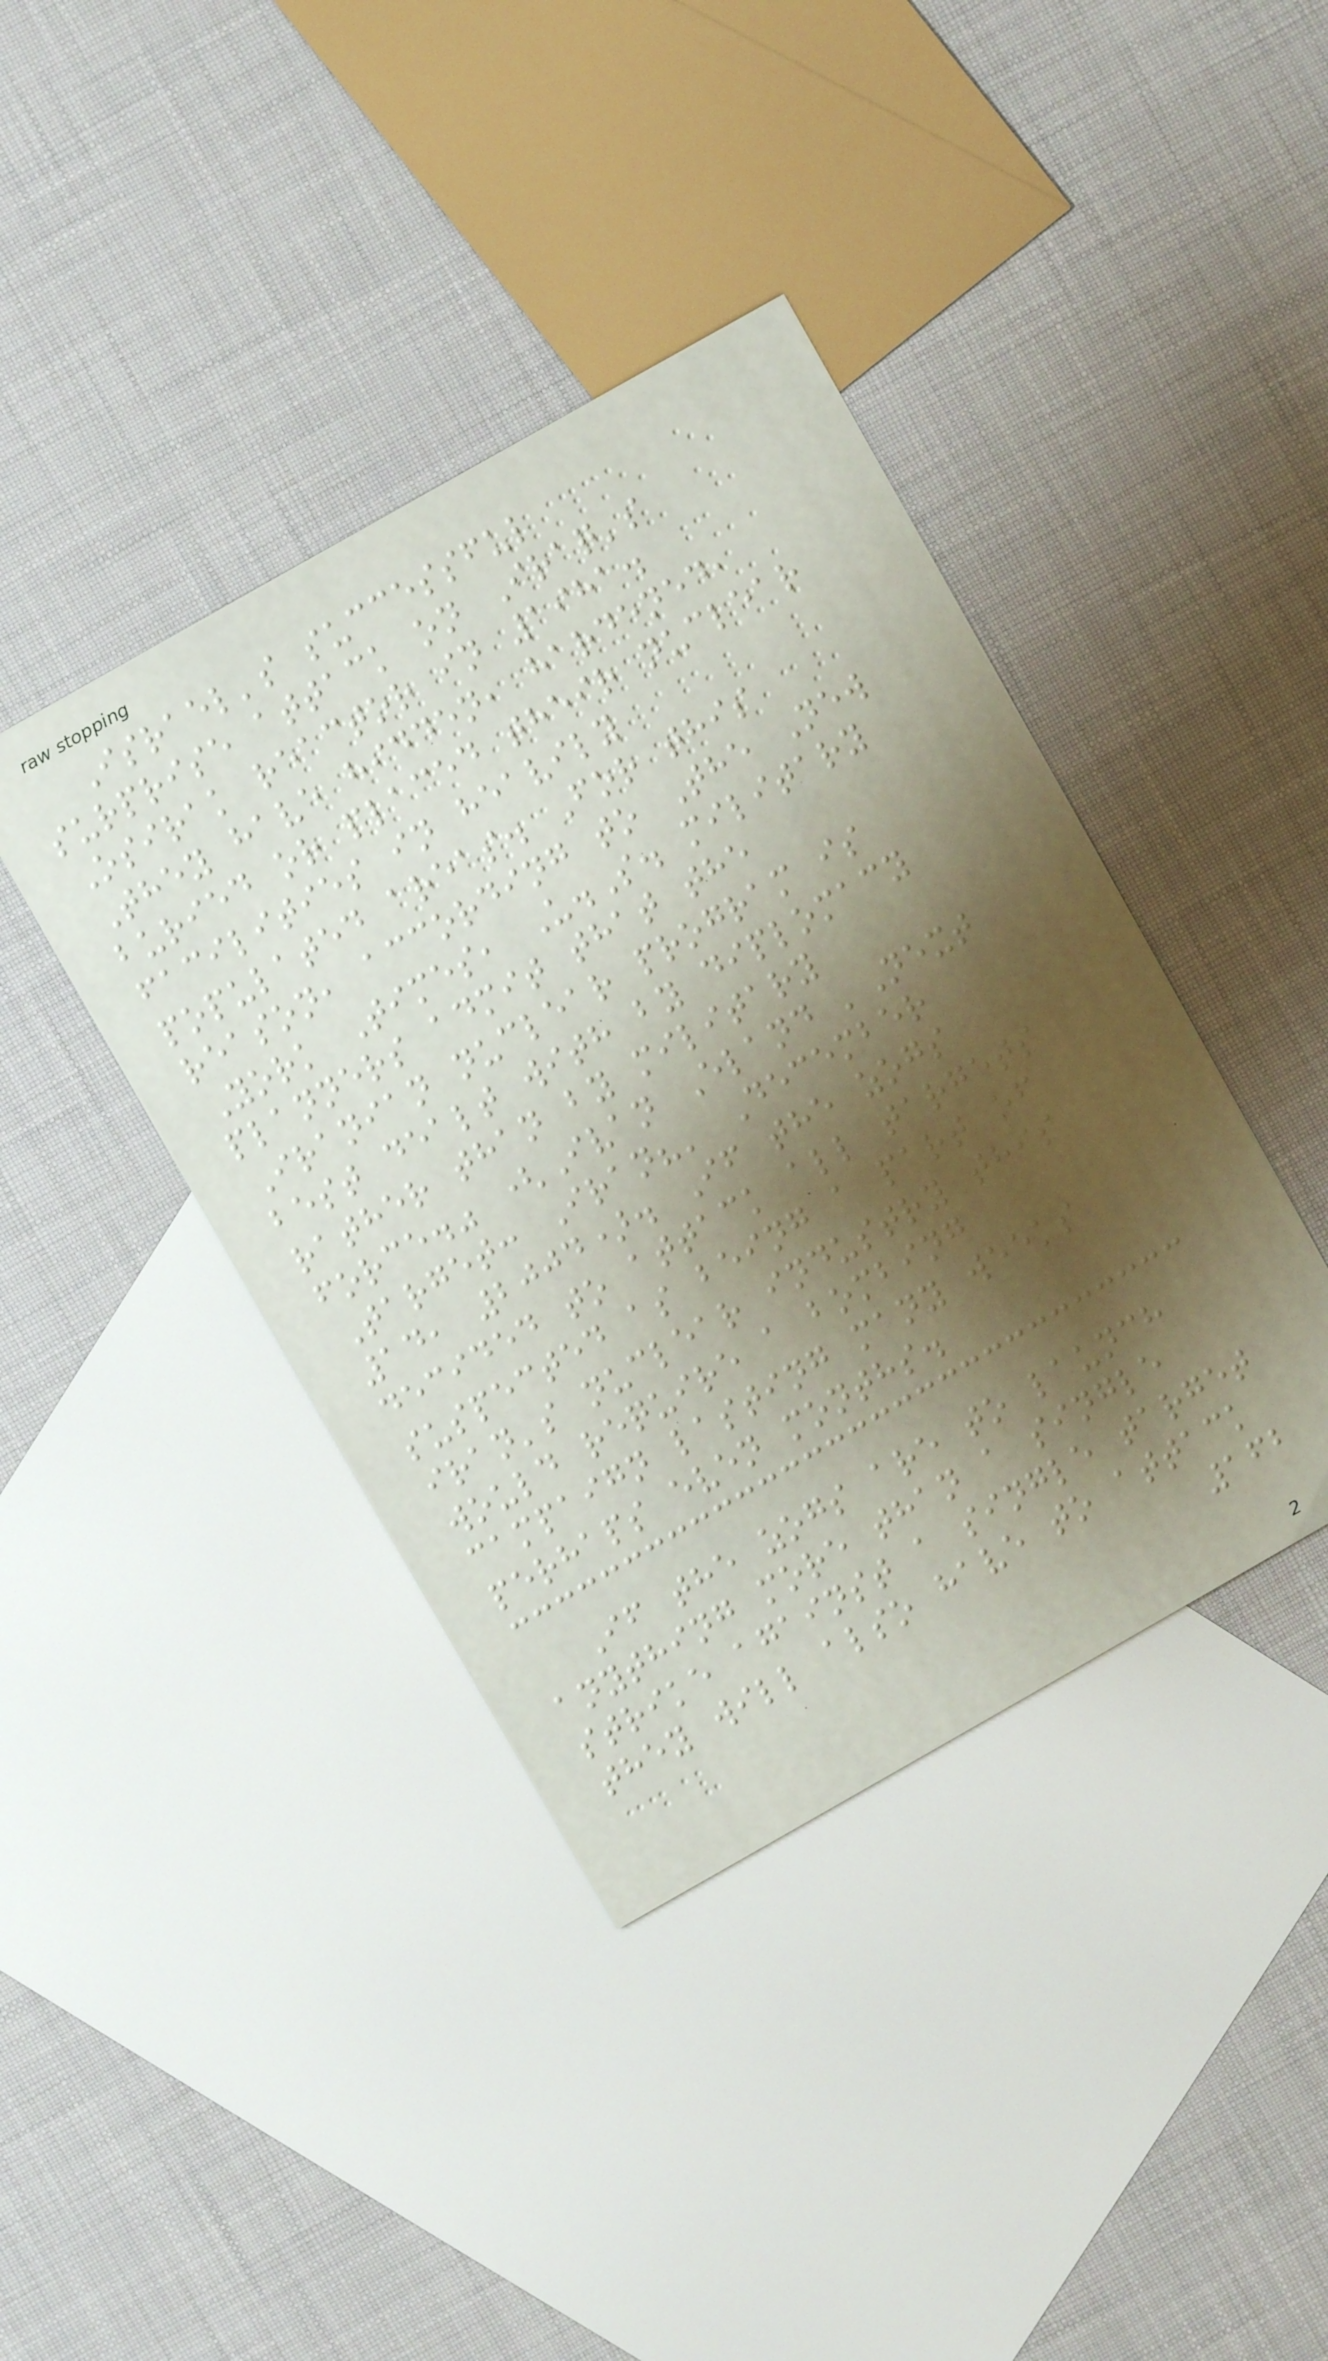Israel's successful
surprise attack on Iraq's
Osirak reactor in 1981.
They have hidden, hardened,
buried or placed their nuclear
facilities in heavily
populated areas. For this
reason, according to The New
York Times, U.S. military
planners admit that the
Iranian nuclear program is
best dealt with by diplomacy
rather than by military
force." (Ivan Eland 'Next
Target: Iran?' December
14, 2004). If the zogs
decided to attack all targets
suspected as being a part of
iran's nuclear industry this
would require a bombing
campaign lasting many weeks
perhaps even months.
If the zogs are to launch
anything more than a single
strike against a single target
they will also have to attack
162
